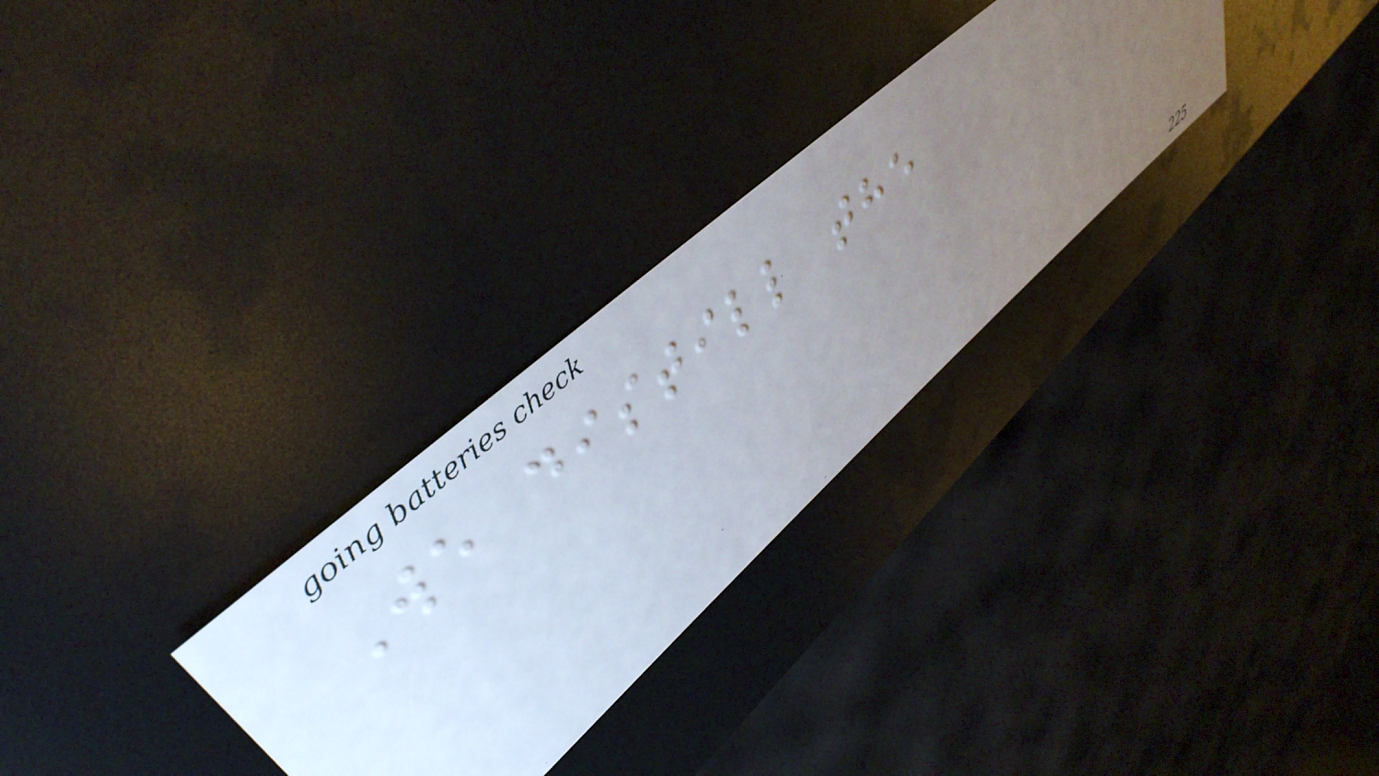We distill the
